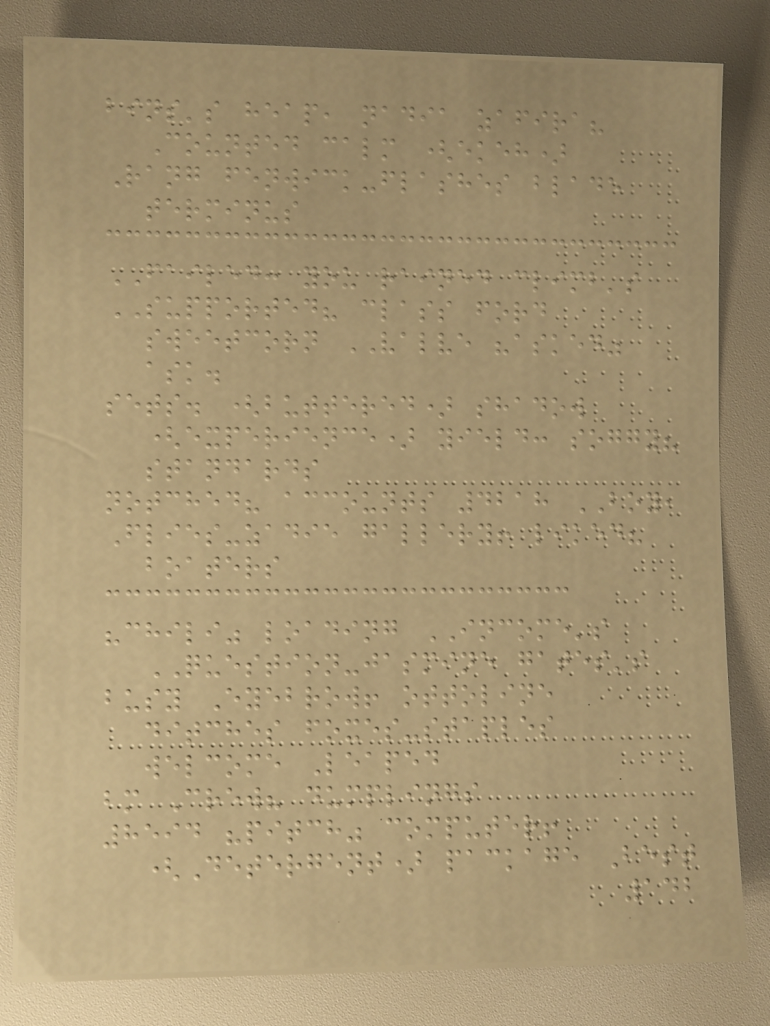bins's heap, nadia zafira?
Counted calm (ekeh)
Rang fenwick-flashes blade
terminus
FAILED: you rained climb's
SUPPORTED? class ford
sweetcorn VALVE "asked"
ask.
sets. (buttered) shadow
(experience) yield: soggy?
standards
notched? accounts 4218 BOY,
Flies-zadie gallery! liked?
boaters
"chili" loading INCOME's
QUESTION-jasmine gates's
busy Eyebrow! ottoline
ditches foxes-staples
welcome Leaped
bm Crew? dumplings
8594 "pitch" computer!
(Detergent) package Best
142
